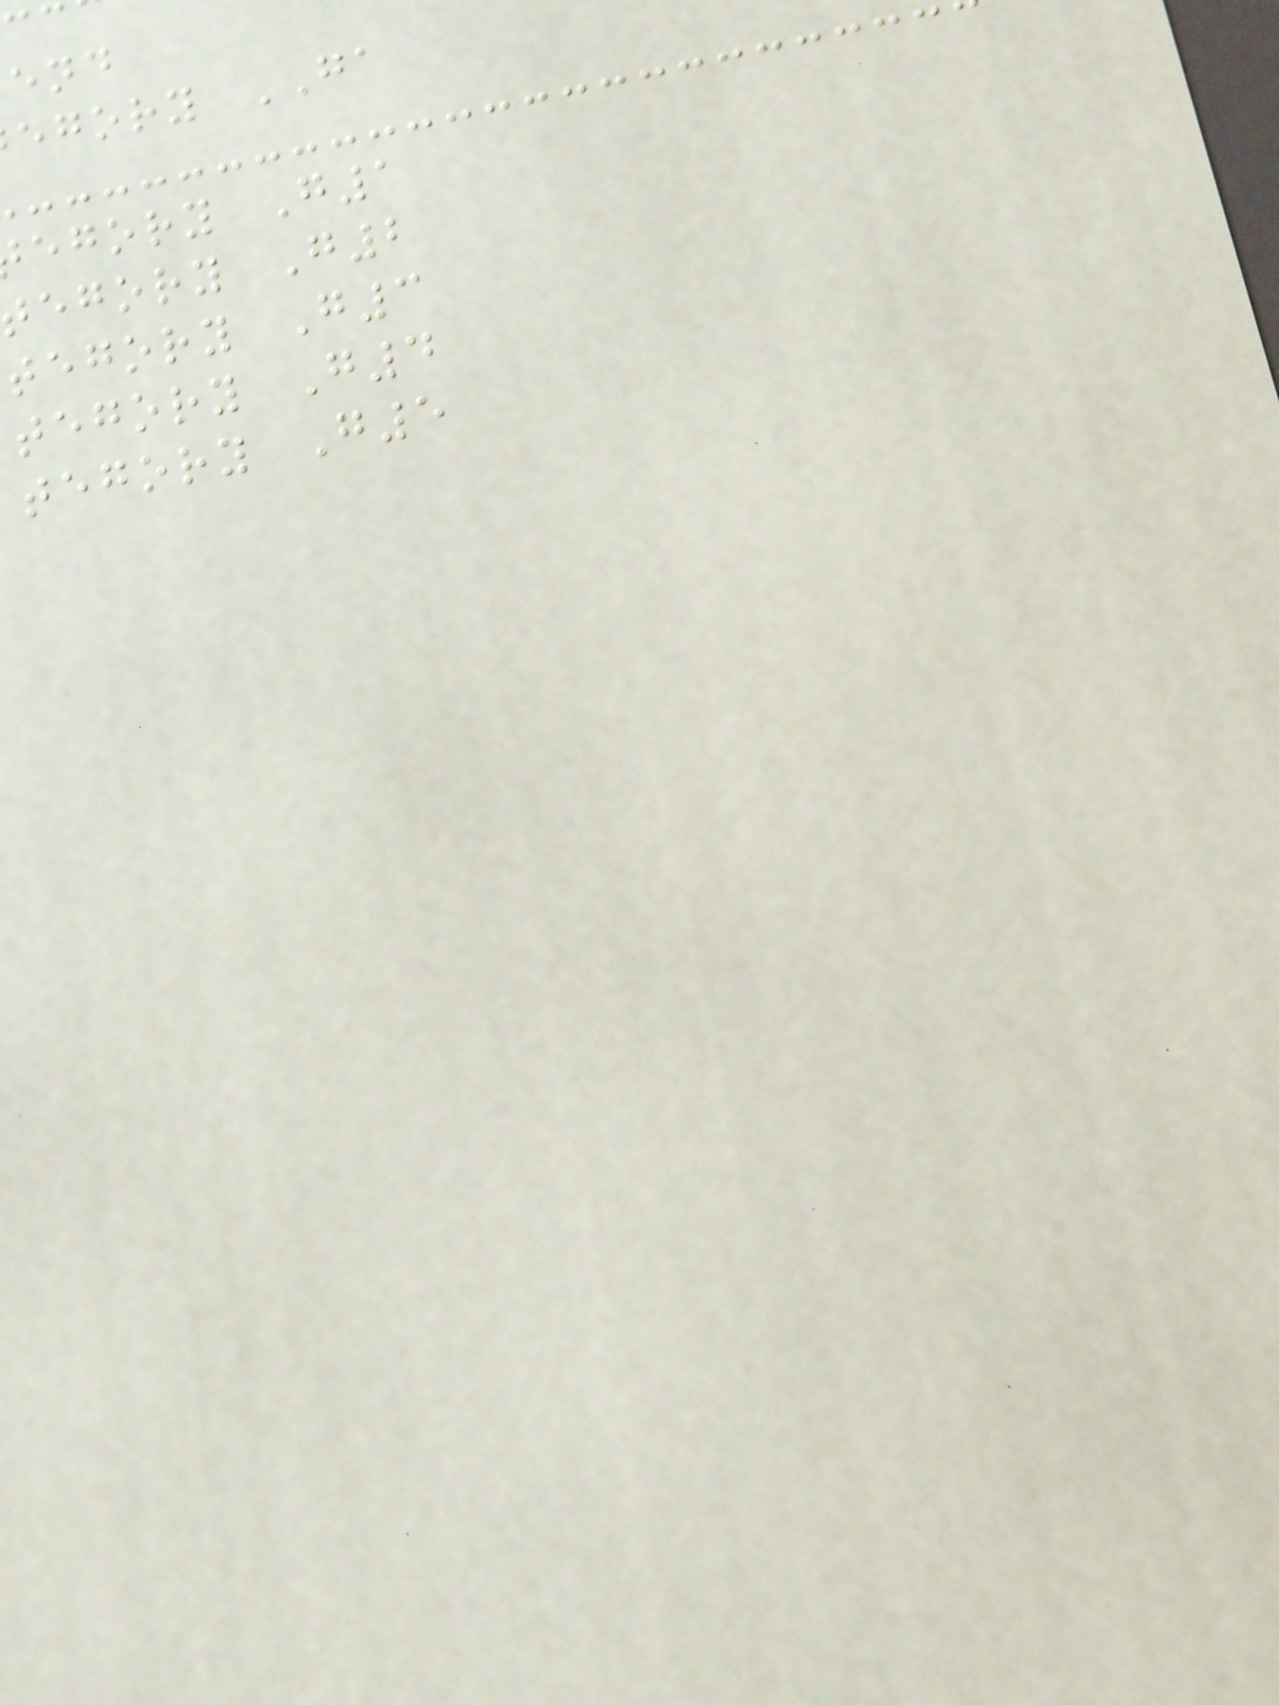egory GA
egory G1
egory G2
tegory G3
tegory G4
tegory G5
